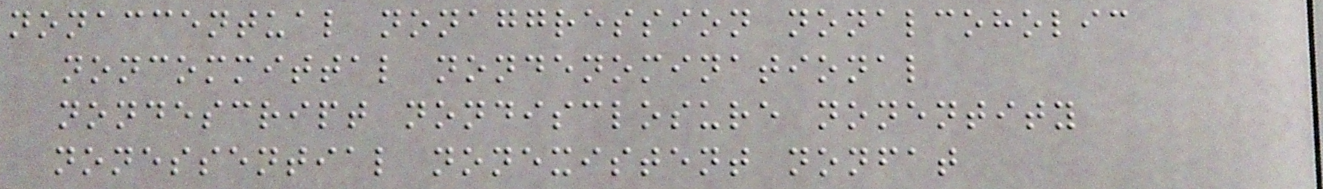nonaccentual nonaggression nonalcoholic
noncommittal nondenominational
nondescript nondisclosure nonentity
nonessential nonexistent nonfat
